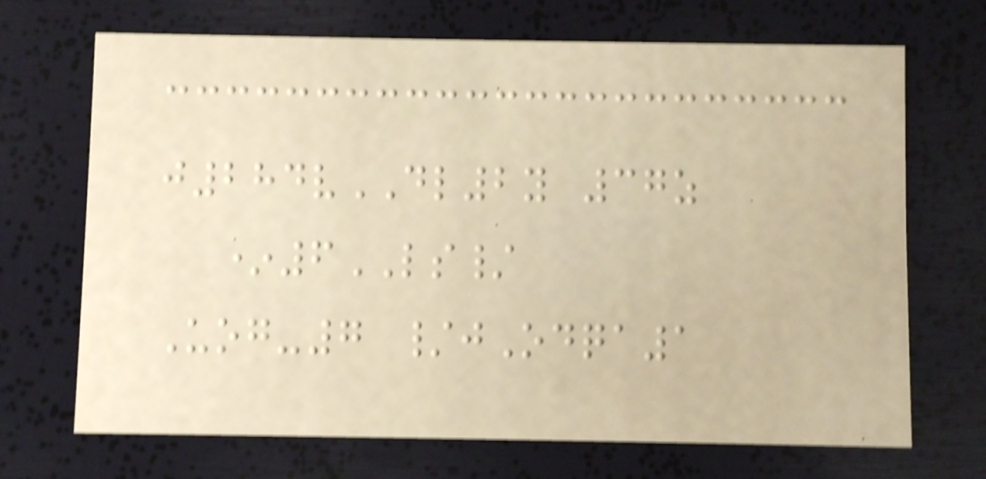j284vDL2y 37z
*6LS/
Uog-7 /jOdqa1
